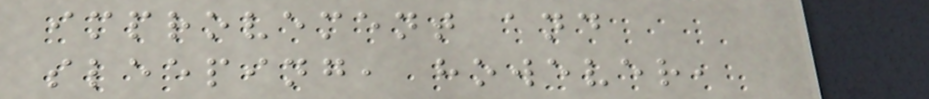improvement and
sleeping, however,
